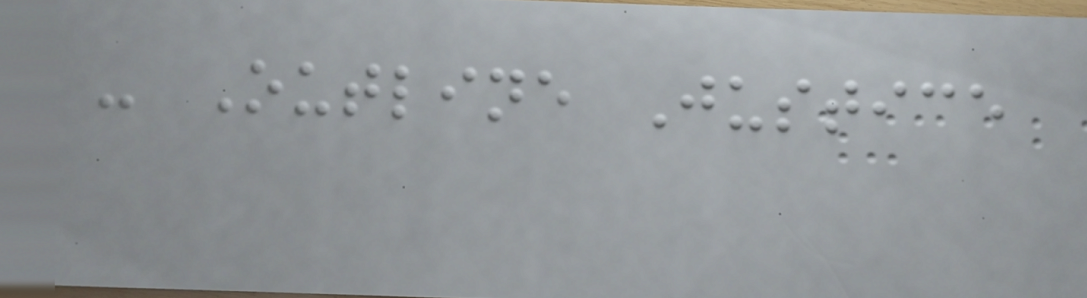- Outline Justice
